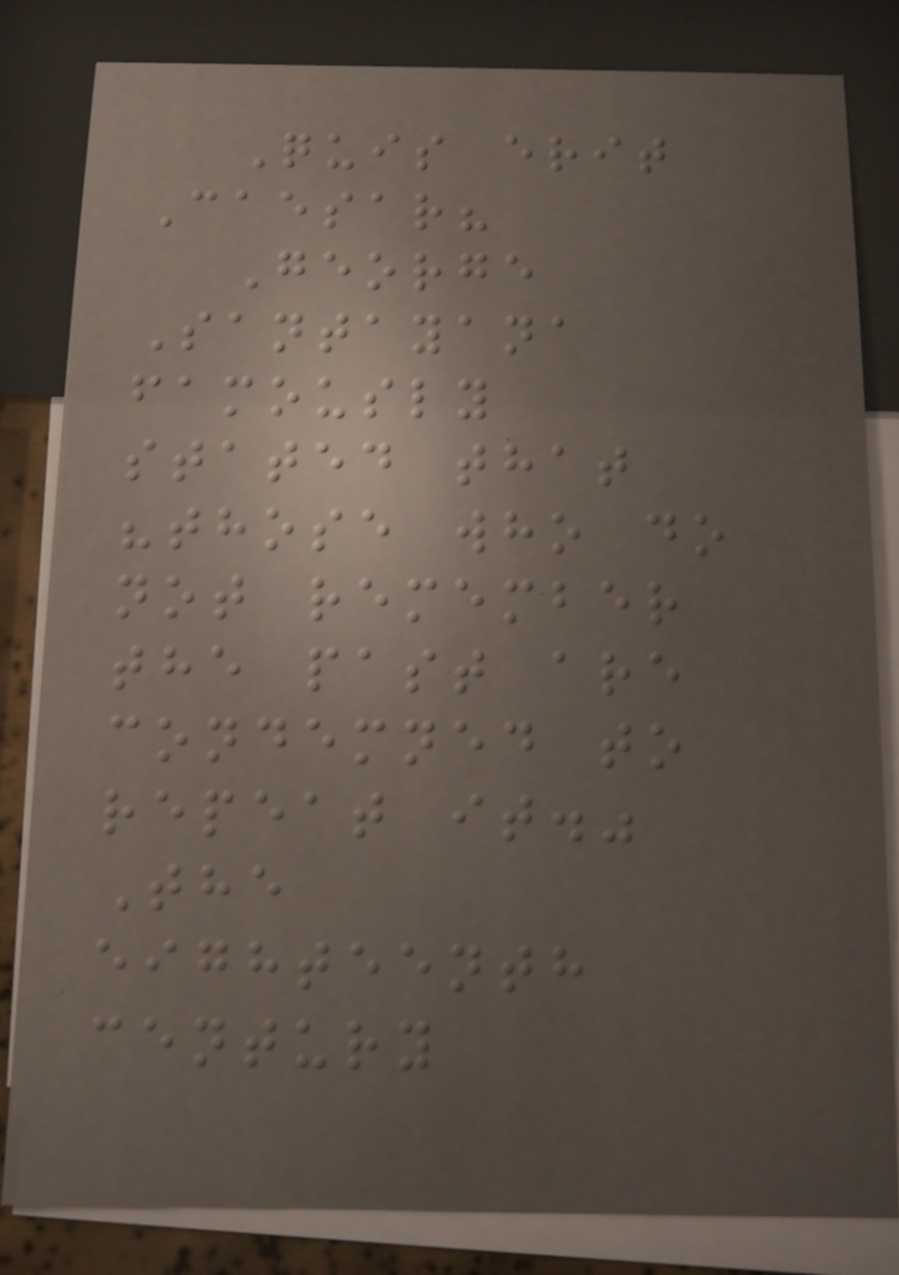Quis erit
Caesar?
George
Santayana
famously
stated that
"those who do
not remember
the past are
condemned to
repeat it."
The
eighteenth
century
